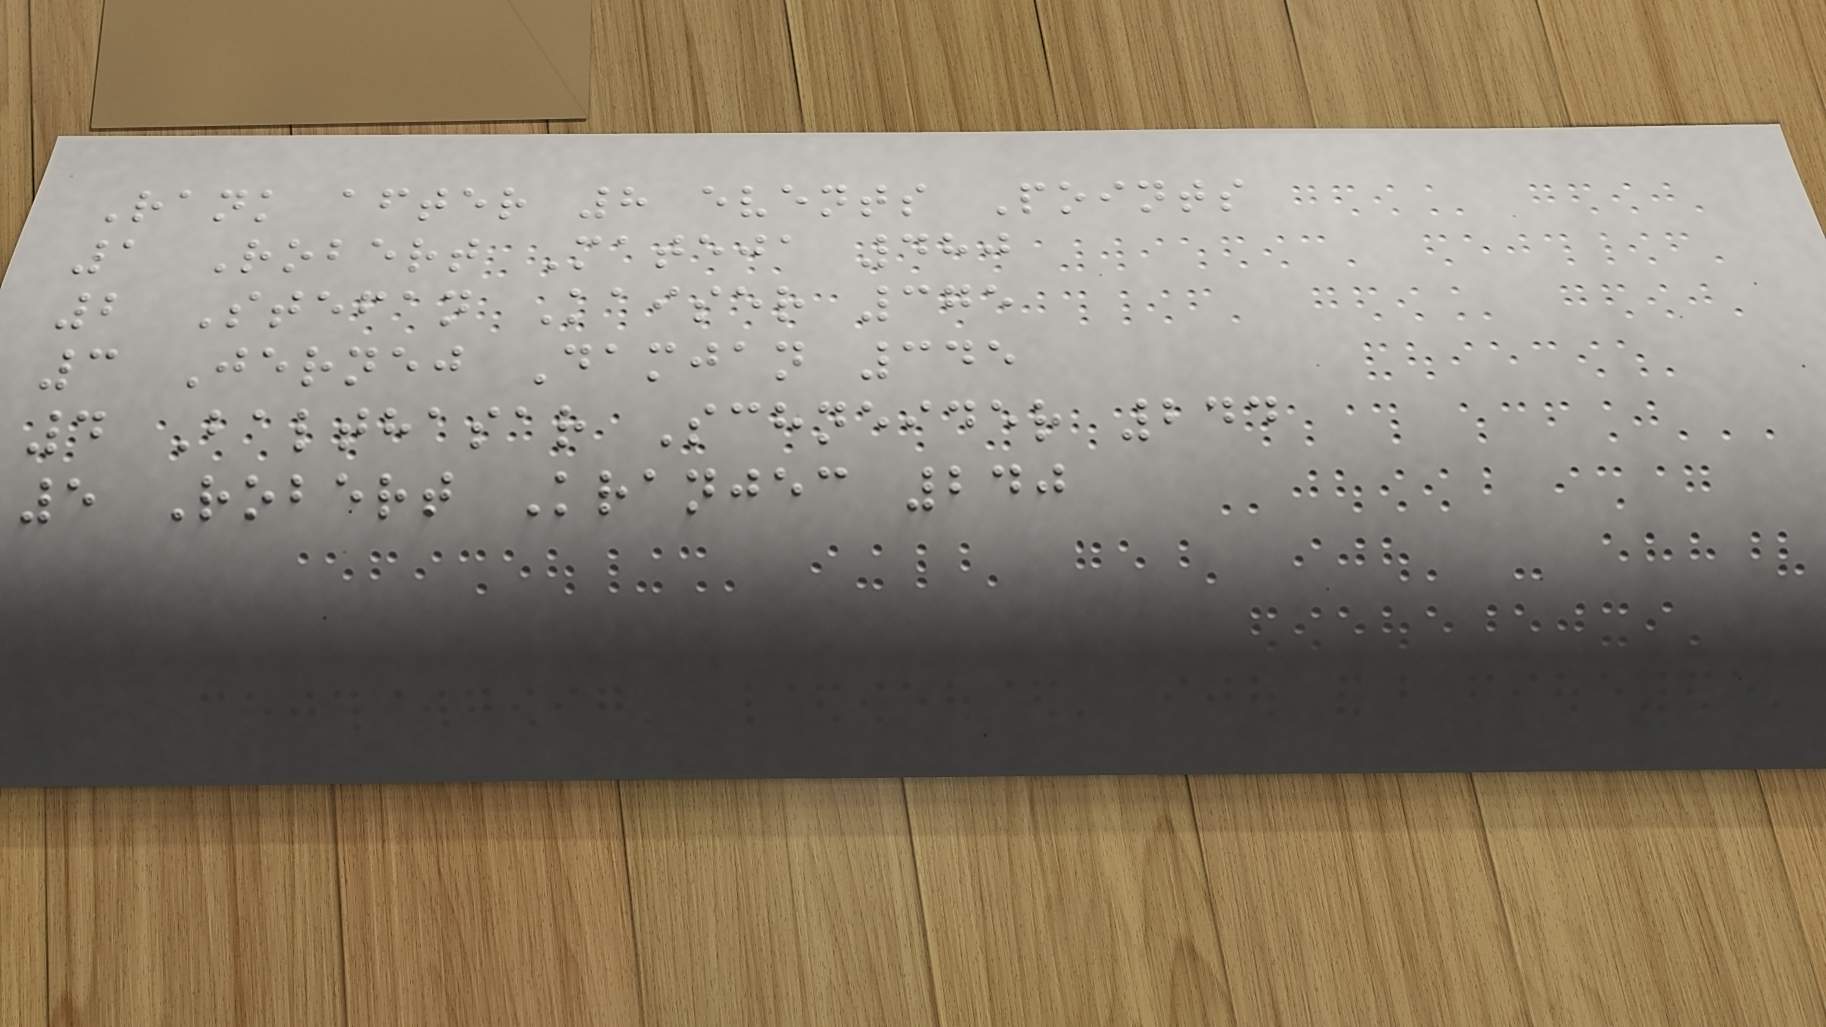Rank after 8 events Points
1 Robert Mateja 480
2 Stefan Kaiser 375
3 Jernej Damjan 345
4 Balthasar Schneider 244
5 Robert Kranjec 240
